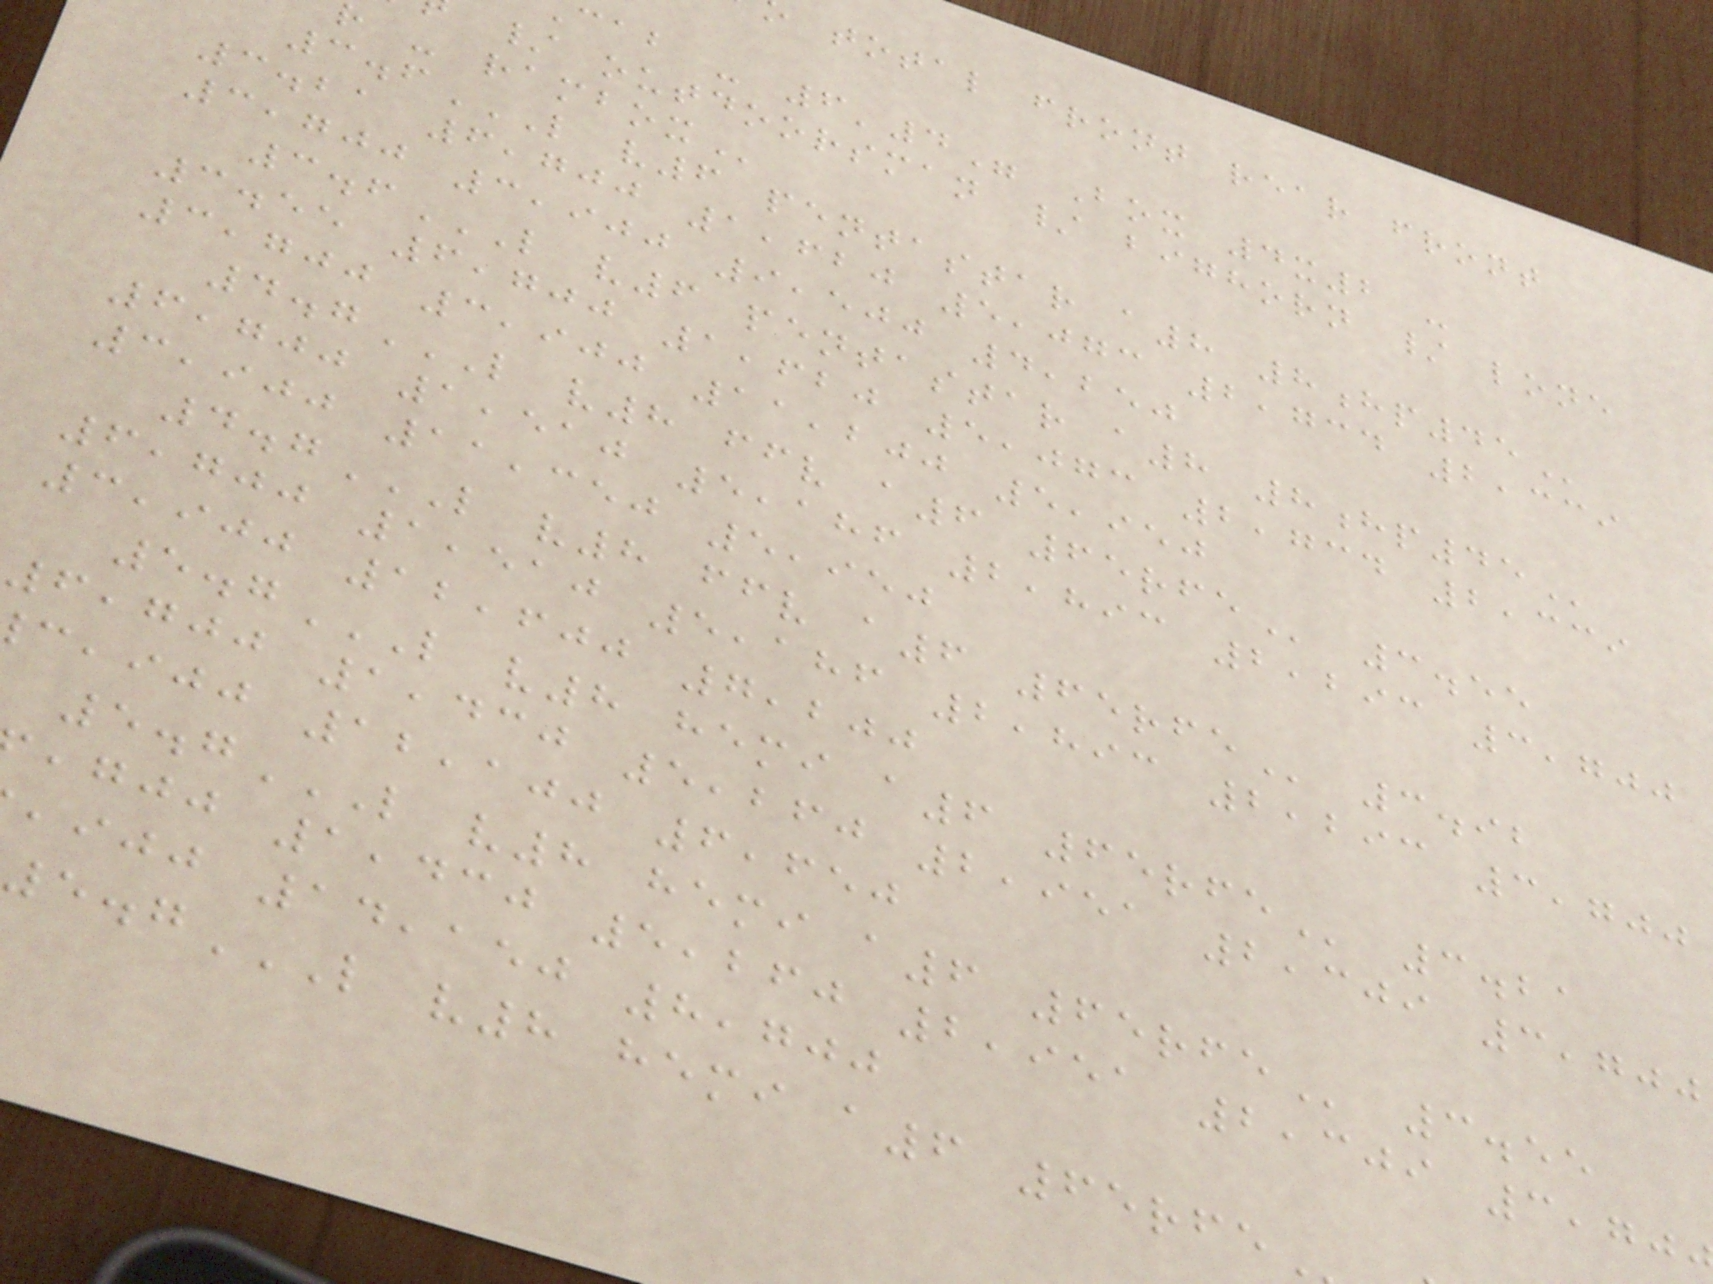total front rear front
cab - 6'4" Box 4x2 -
/ outdoorsman / bighorn / lone
3.6L V6 PENTASTAR A8 8HP45
3.21 6,700 1,620 5,073 2,734 2,339
3,700 3,900 9,500 4,250
3.6L V6 PENTASTAR A8 8HP45
3.55 6,700 1,620 5,073 2,734 2,339
3,700 3,900 11,200 5,950
4.7L V8 FFV A6 65RFE 3.55
6,700 1,510 5,186 2,893 2,293 3,700
3,900 11,350 5,950
4.7L V8 FFV A6 65RFE 3.92
6,700 1,510 5,186 2,893 2,293 3,700
3,900 12,600 7,200
5.7L V8 HEMI A6 65RFE 3.21
6,700 1,430 5,260 2,951 2,309 3,700
,ijj 12,100 6,650
5.7L V8 HEMI A6 65RFE 3.55
,gjj 1,430 5,260 2,951 2,309 3,70
,ijj 14,150 8,700
